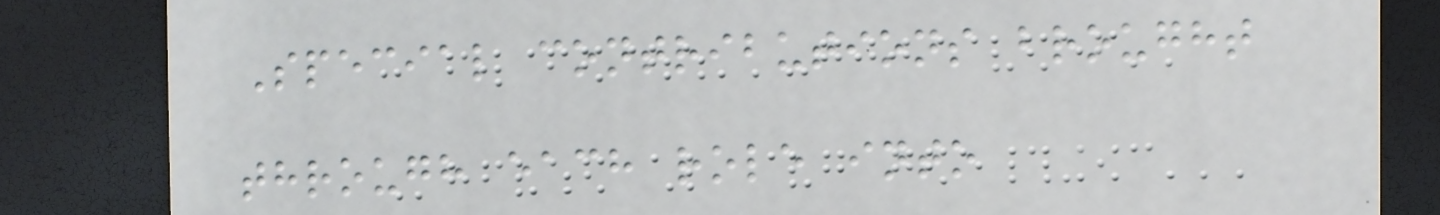Special contributions brought
through each role into
